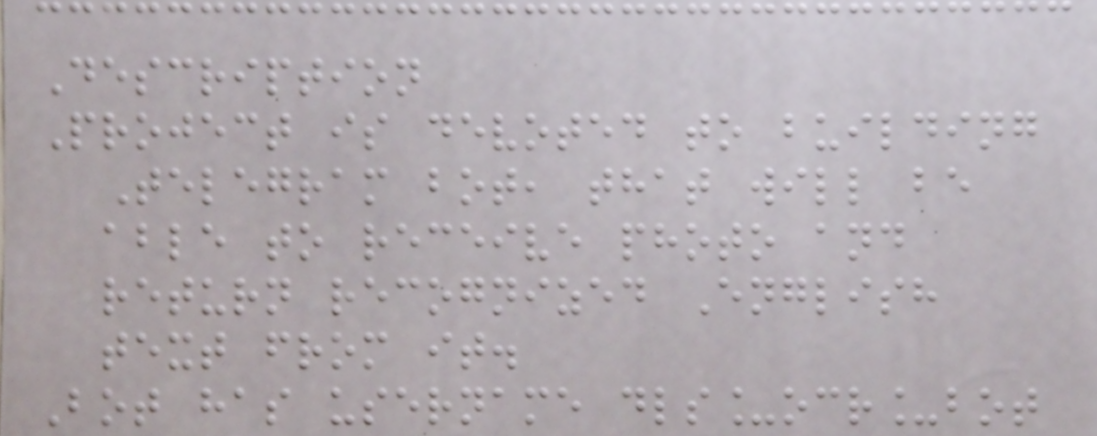Description
Project is devoted to building
Telegram bot, that will be
able to receive photo and
return recognized English
text from it.
Bot has username dls_ocr_bot
